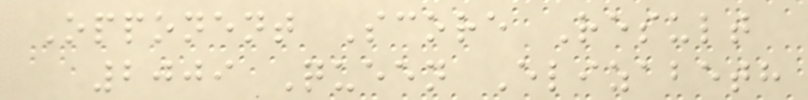Opponent Score Result
2009 Queen Elizabeth
